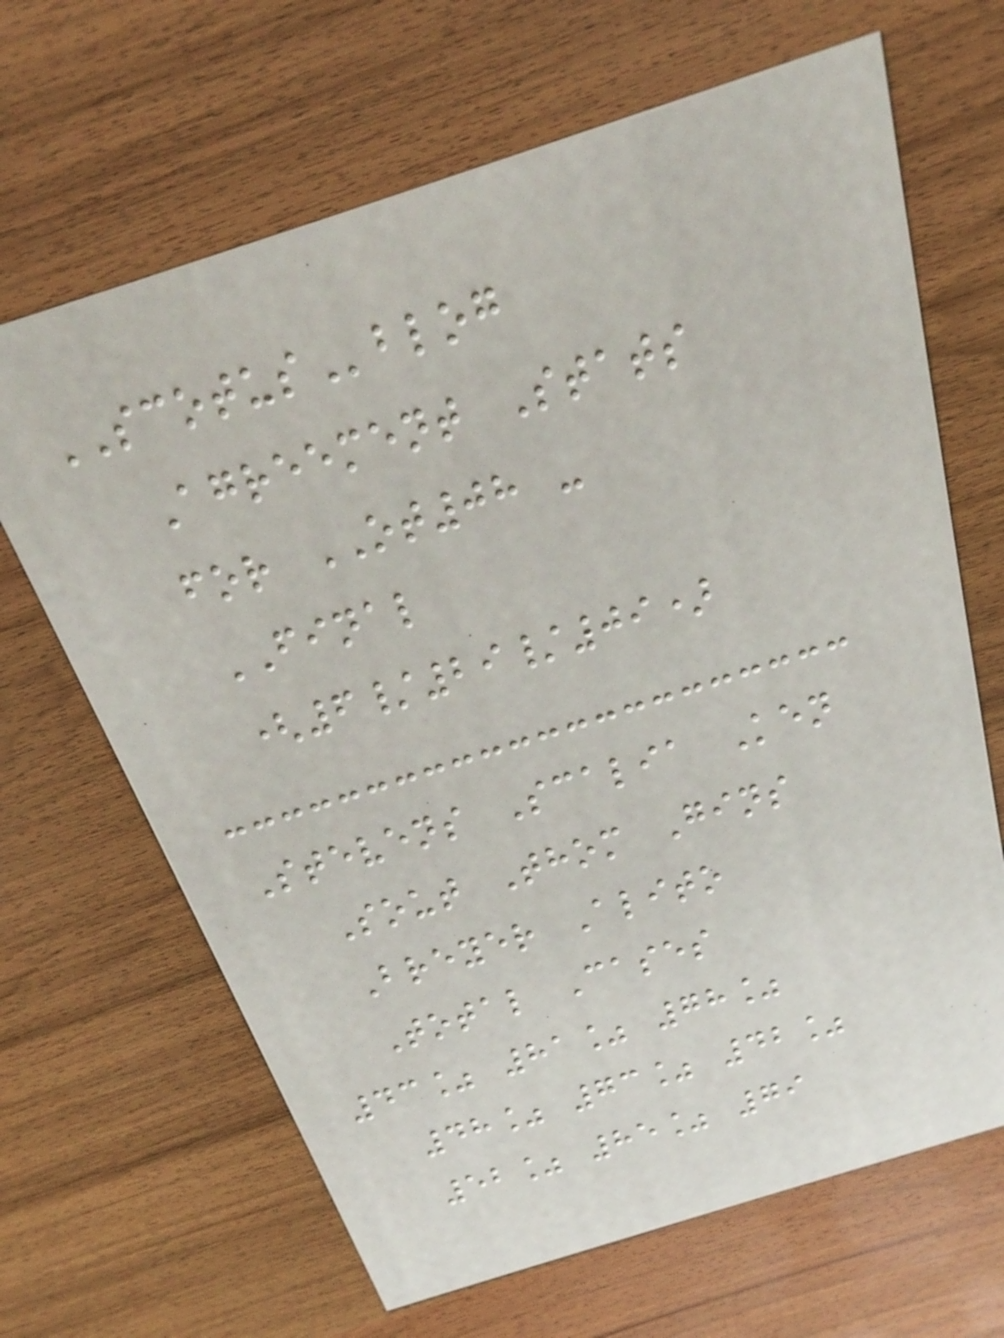SCOTUSblog
Agreement Stats
for OT08 -
FINAL
(6/29/09)
Stevens Scalia Ken
Sout Thom Gins
Breyer Alito
Total Cases
43% 81% 78%
48% 73% 42%
52% 85% 79
